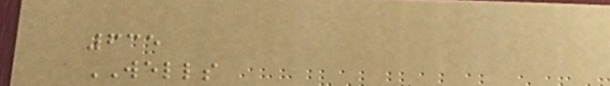635
WELLS
